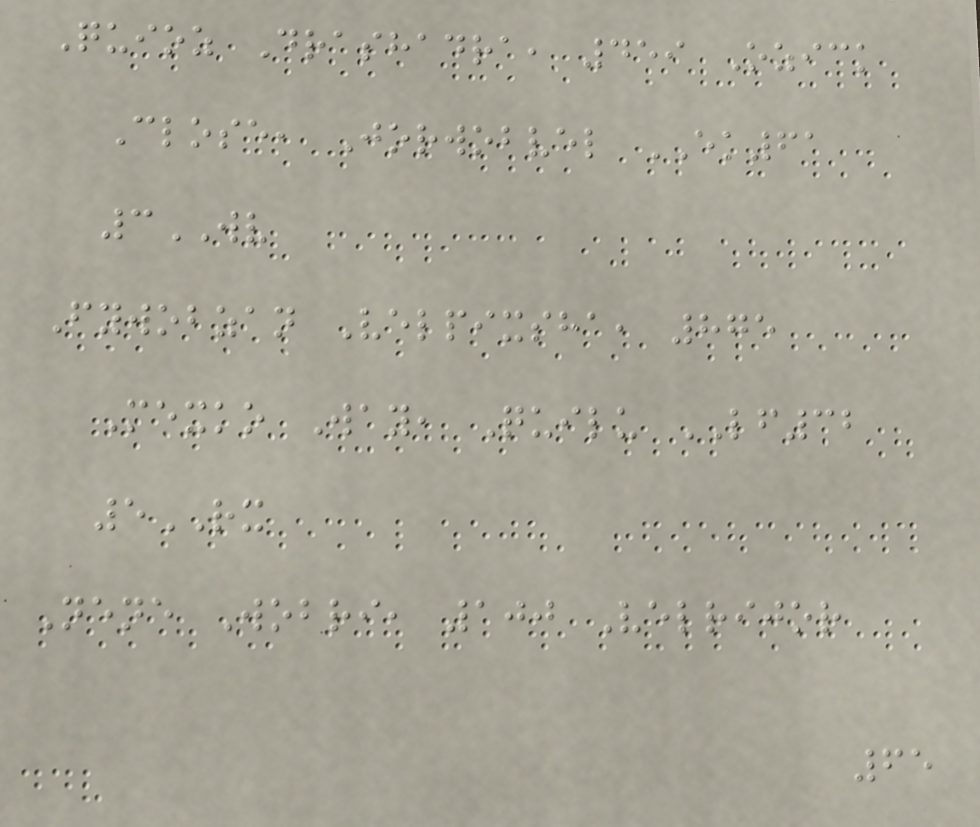Quioz Drashadra, 459 Ozick
Close, Jorwobvel EK61
3WV
Fywobzan Velpixsha, 875
Mexko Way, Quilu LF32
5RX
Nene Wobri, 100 Velrijor
65
